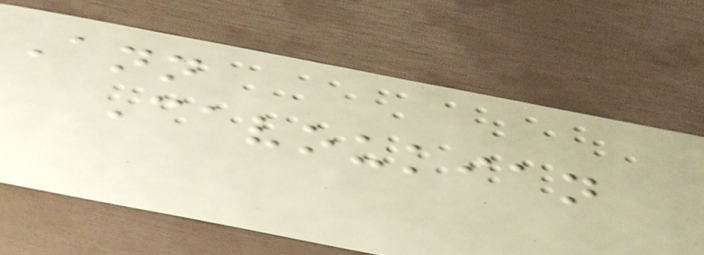Ann
Cavoukian
